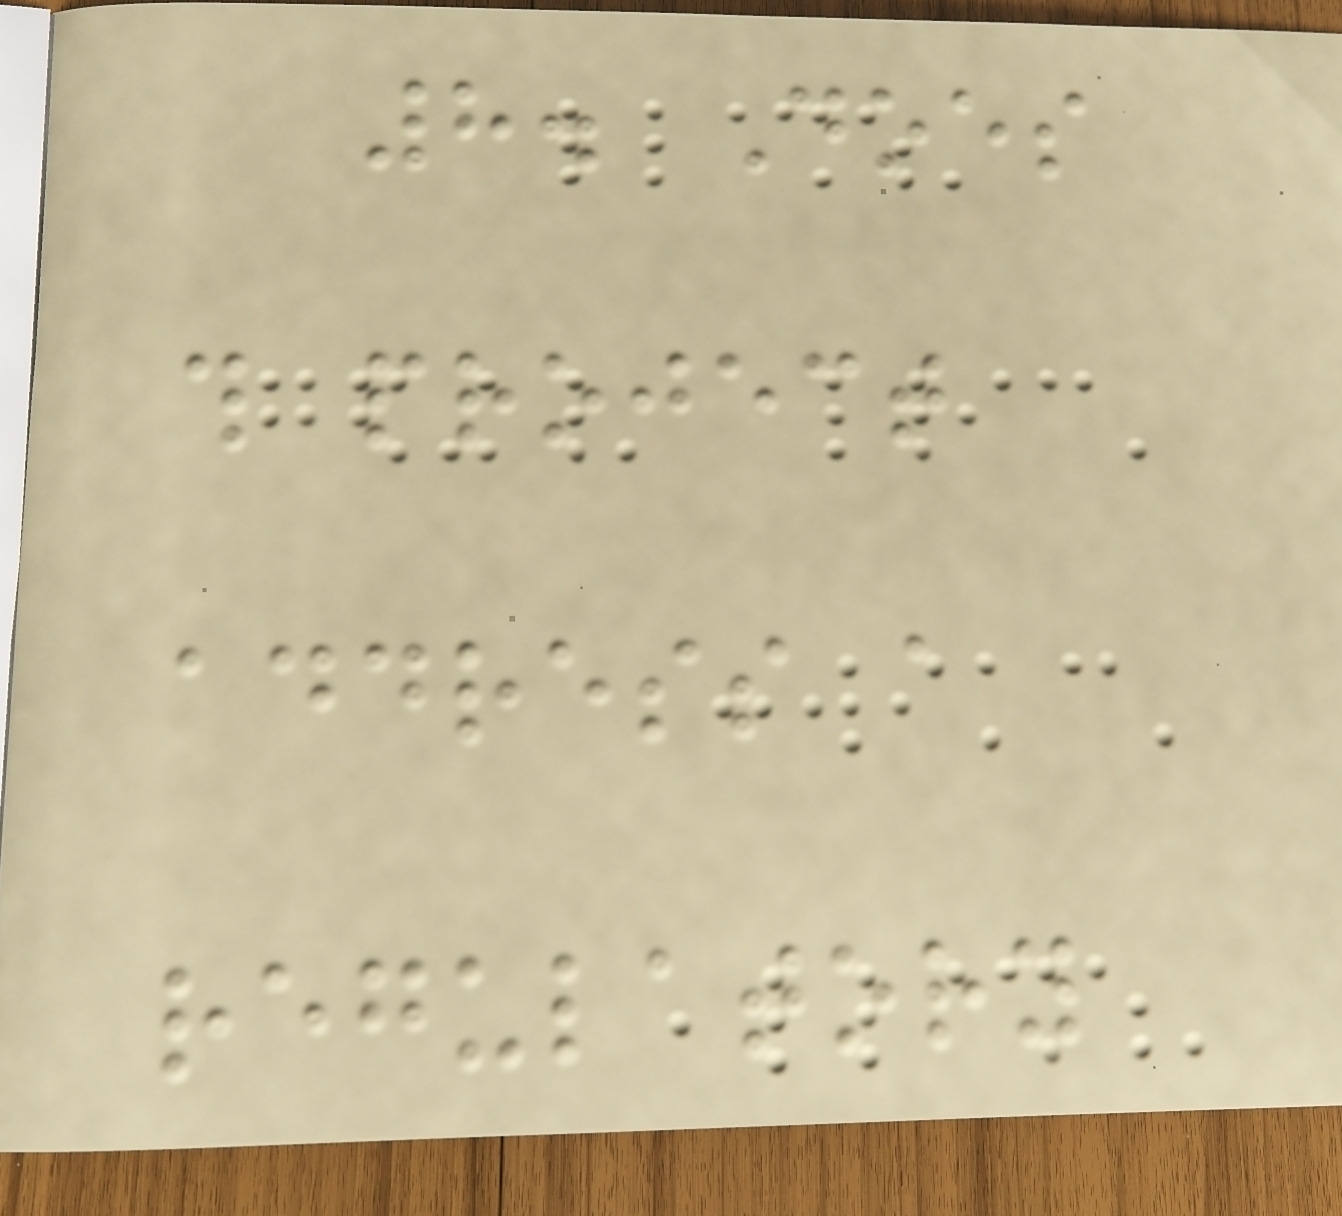8. Does
this project
address a
regulatory
